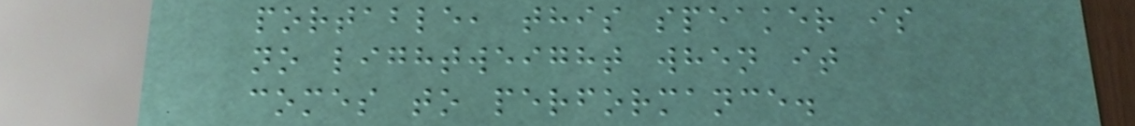portable, this speaker is
no lightweight when it
comes to performance.
